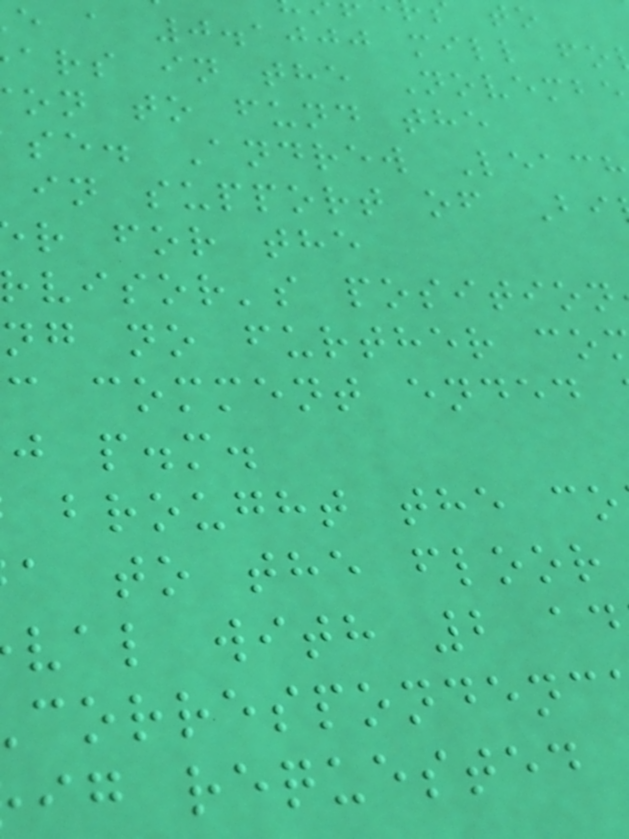e a 0.1000 mill fo
ars in the Novembe
on to fund the
se. Andrew Leac
in support of Bi
r for the
visor's position
ng no further co
c comment ended
j p.m.
brought the co
a to the floor
val with 2 ad
ig requested
